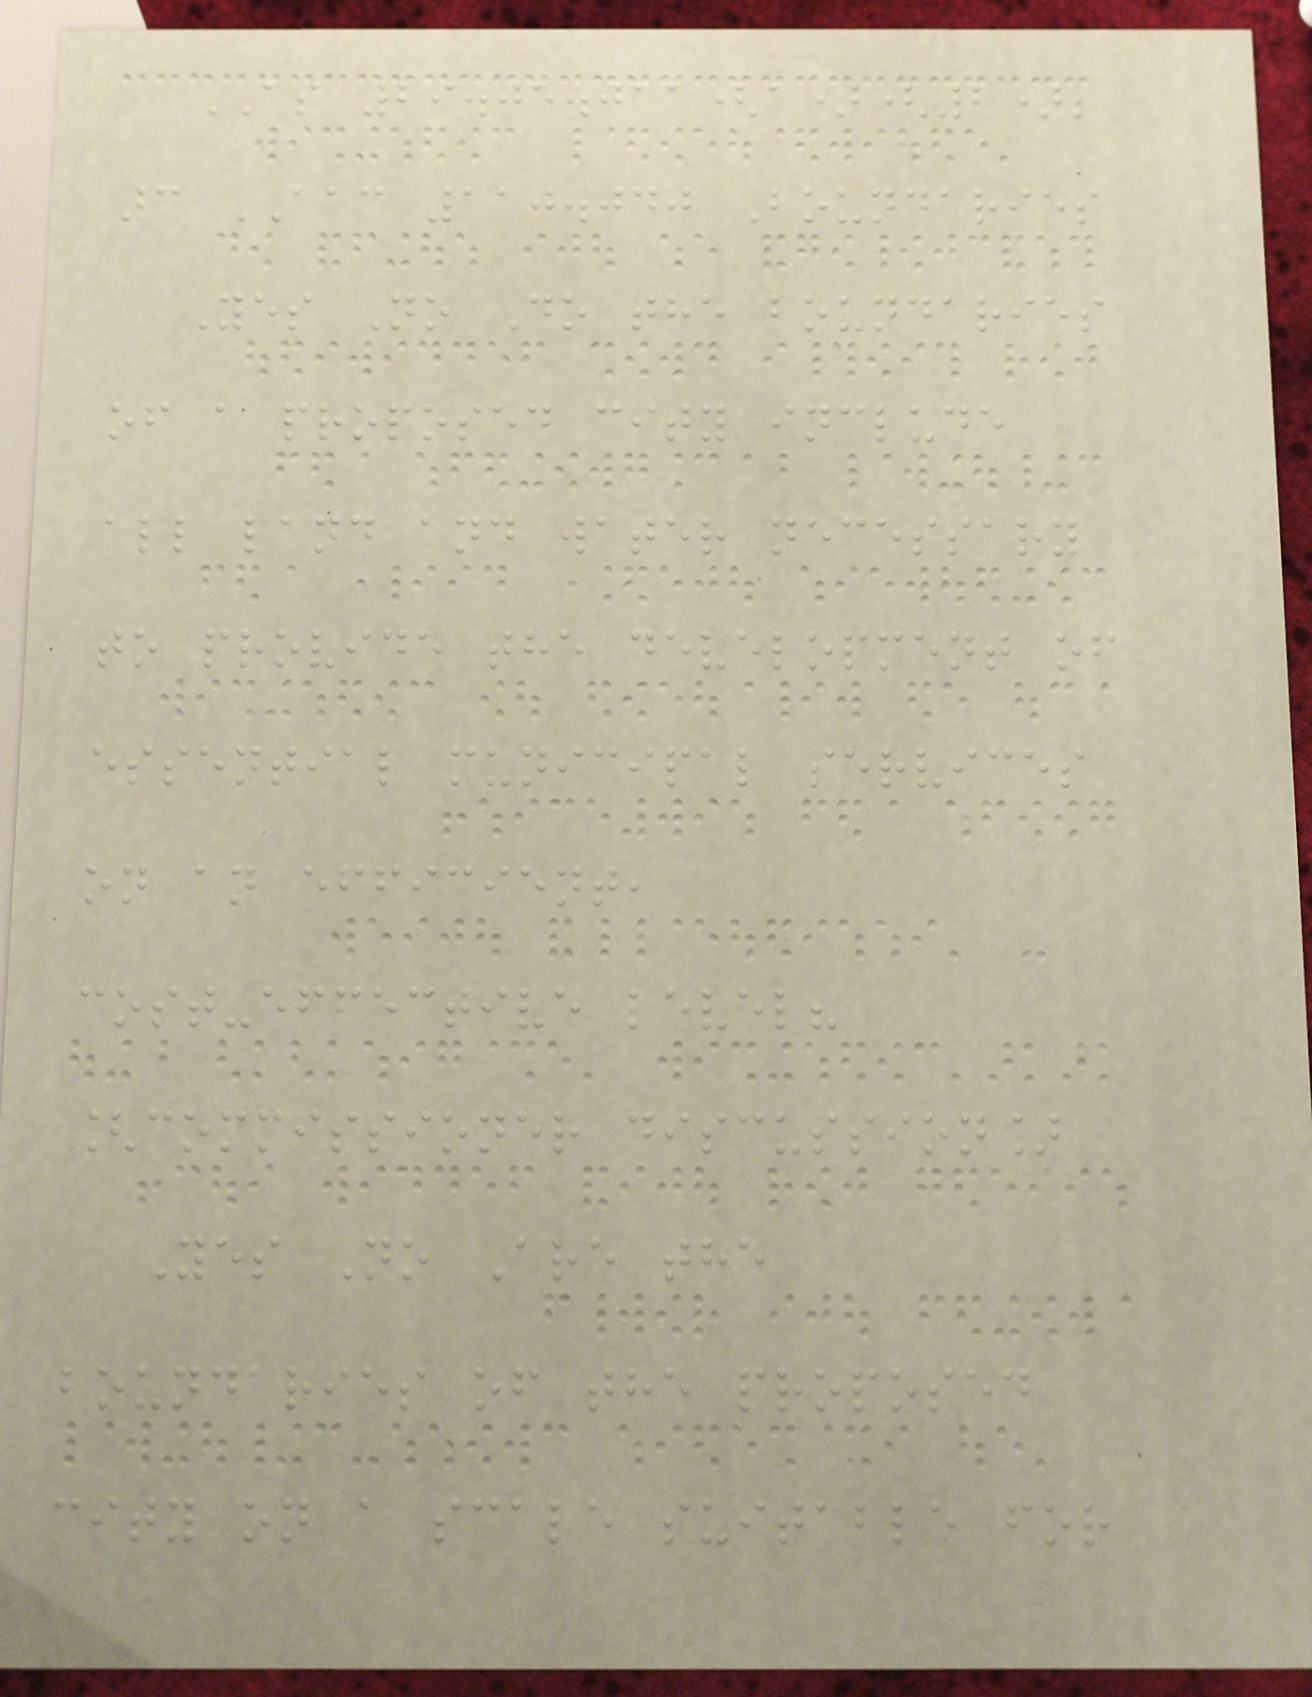AS 29.05.011(a)(2);
3 AAC 110.040 Boundaries
Yes No Do the boundaries
of a proposed city include
all land and water necessary
to provide the development of
essential municipal services
on an efficient,
cost-effective level?
[commissioner discussion]
Yes No Are the
boundaries of the proposed
city on a scale suitable for
